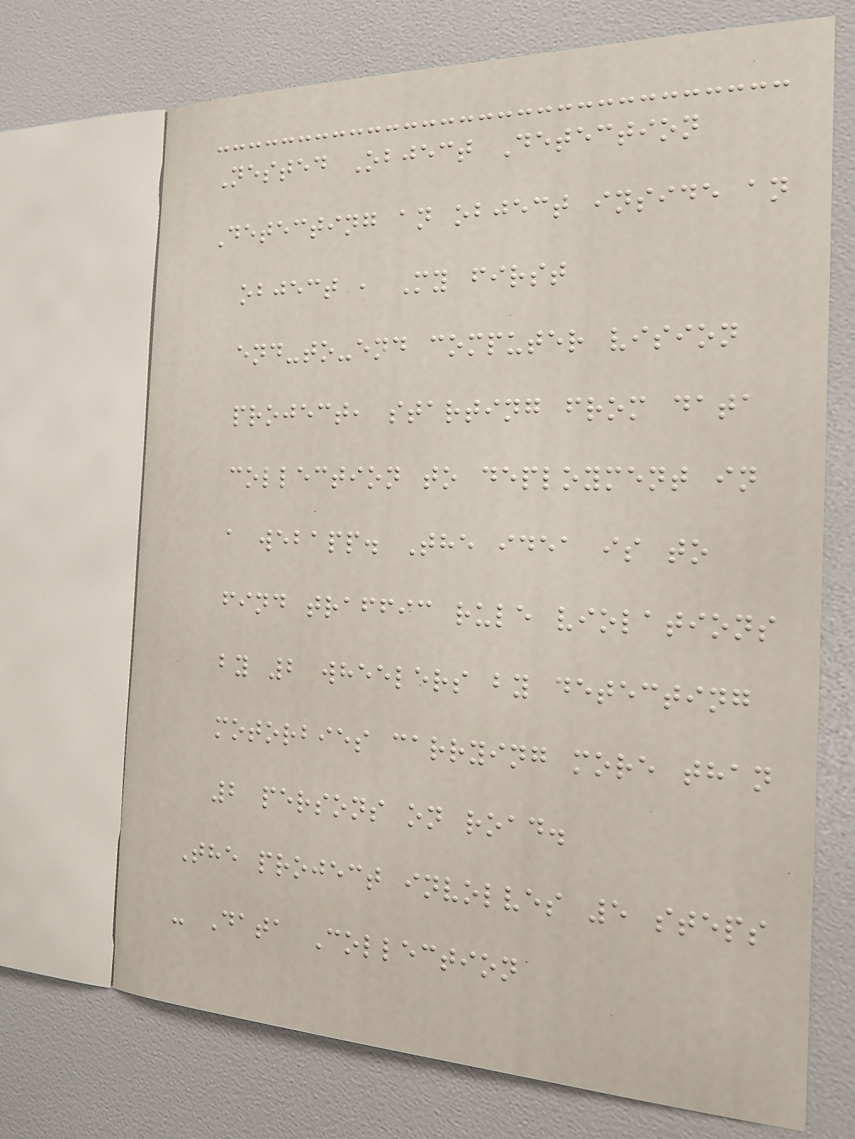Nested Object Detection
Detecting an object inside an
object , My first
end-to-end computer vision
project, starting from data
collection to deployment in
a webapp. The idea is to
find traffic rule violations
by 2 wheelers by detecting
motorbies carrying more than
2 persons on road.
The project involves 5 steps
- Data Collection
